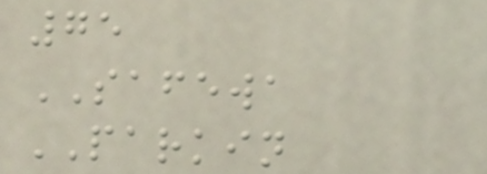75
SAFEWA
PARKIN
